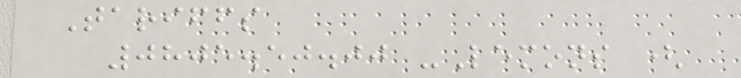Tariffs
0805.50.00 -Lemons (
